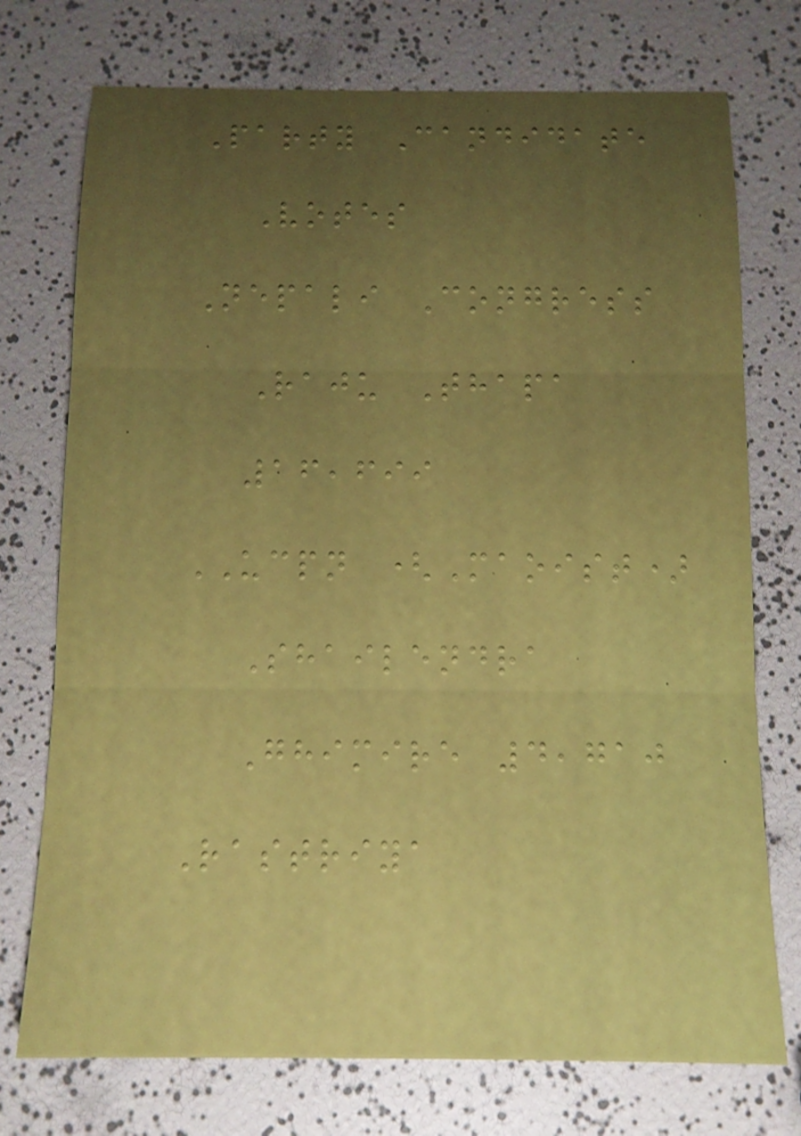Party Candidate
Votes
Nepali Congress
Raju Thapa
16,699
UCPN (Maoist)
Shailendra
Ghimire 4,710
Rastriya
